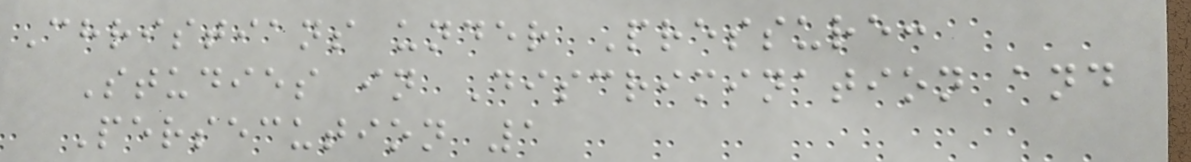Christians under Pressure:
Studies in Discrimination and
Persecution 1
